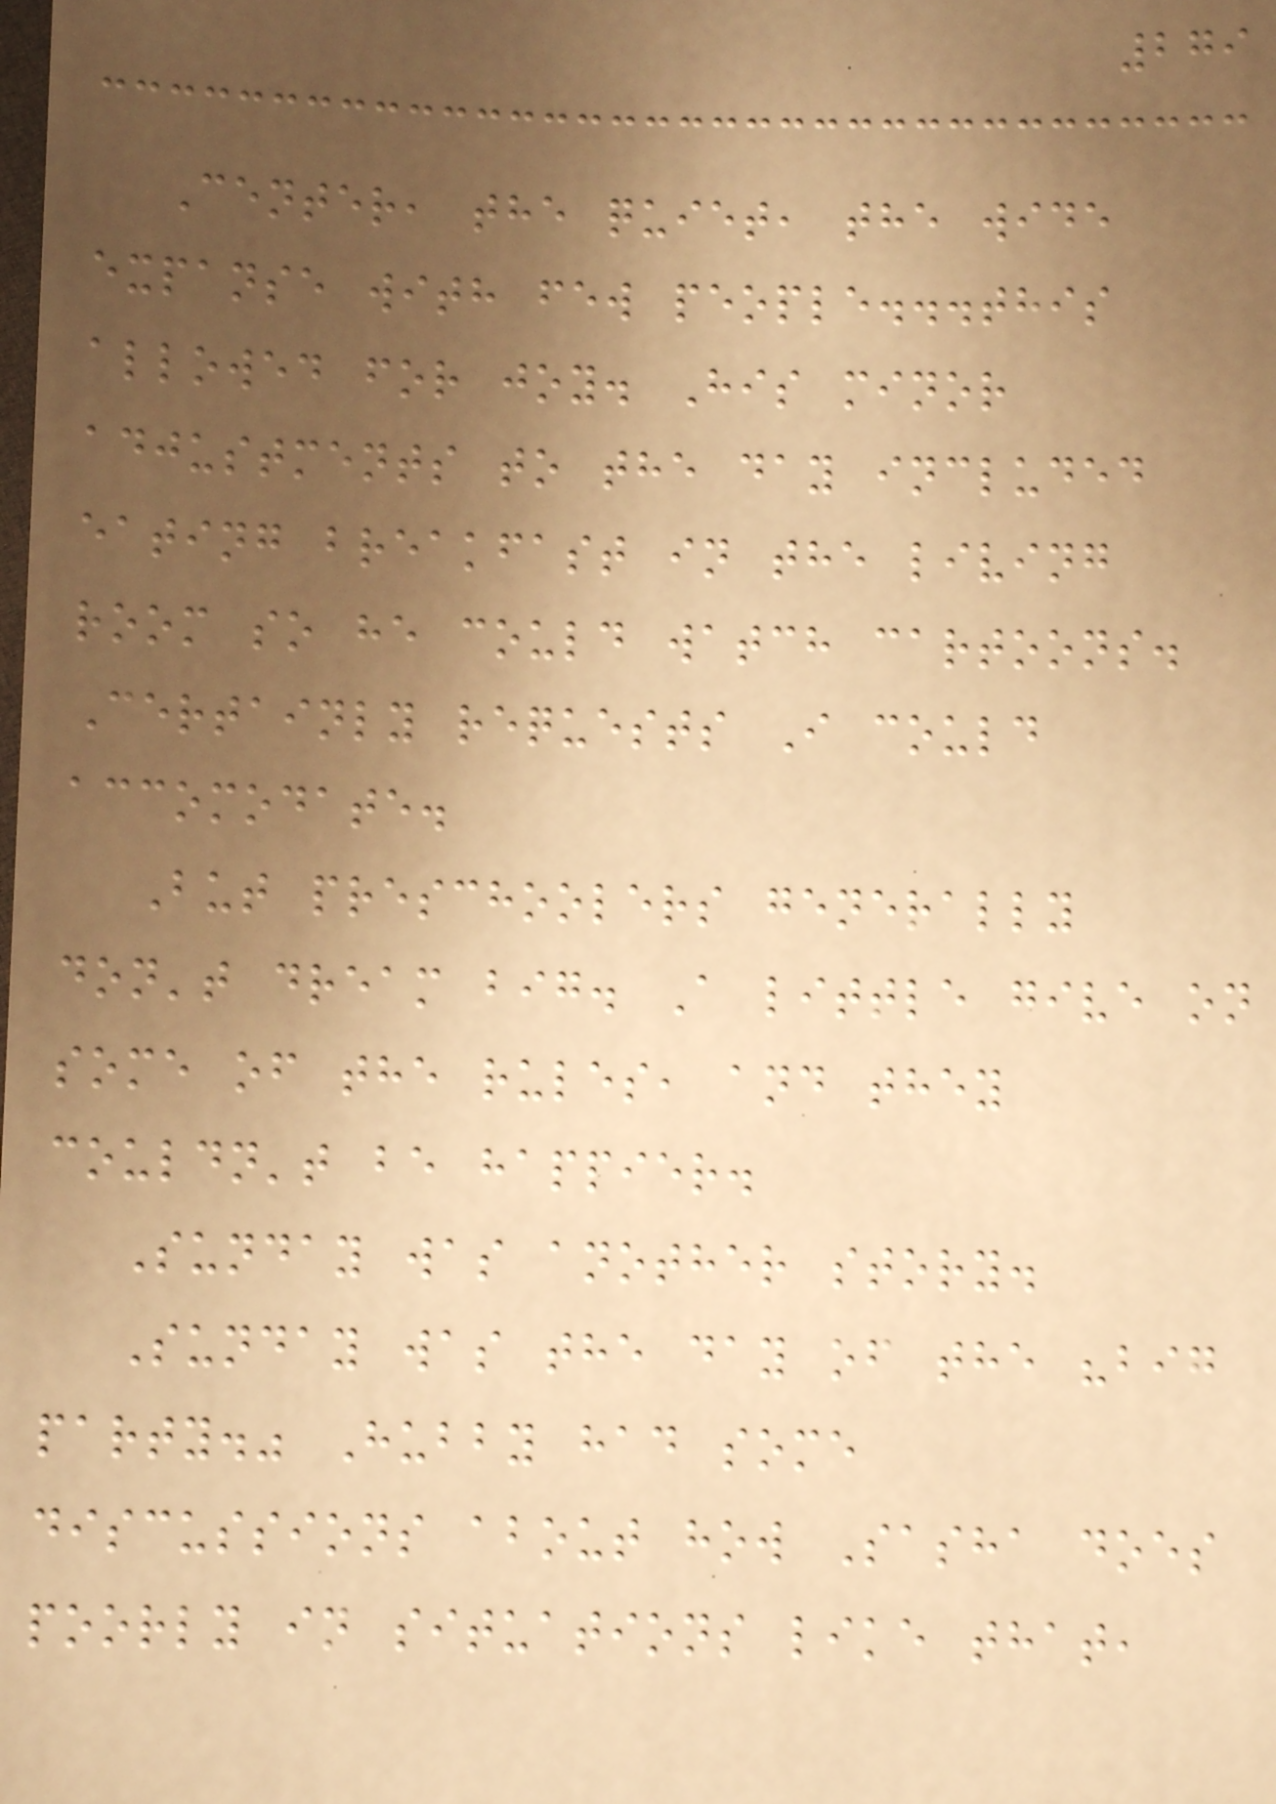279
Center, the quiet, the wide
expanse with few people...this
allowed for joy. His minor
adjustments to the day included
eating breakfast in the living
room so he could watch cartoons.
Certainly requests I could
accomodate.
But preschoolers generally
don't dream big. A little give on
some of the rules, and they
couldn't be happier.
Sunday was another story.
Sunday was the day of the "big
party." Hubby had some
discussions about how Sasha does
poorly in situations like that,
